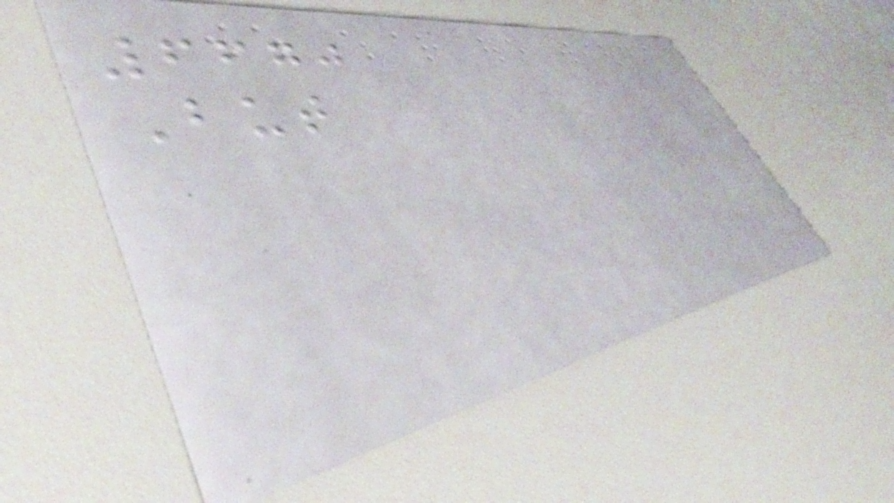6670
But
